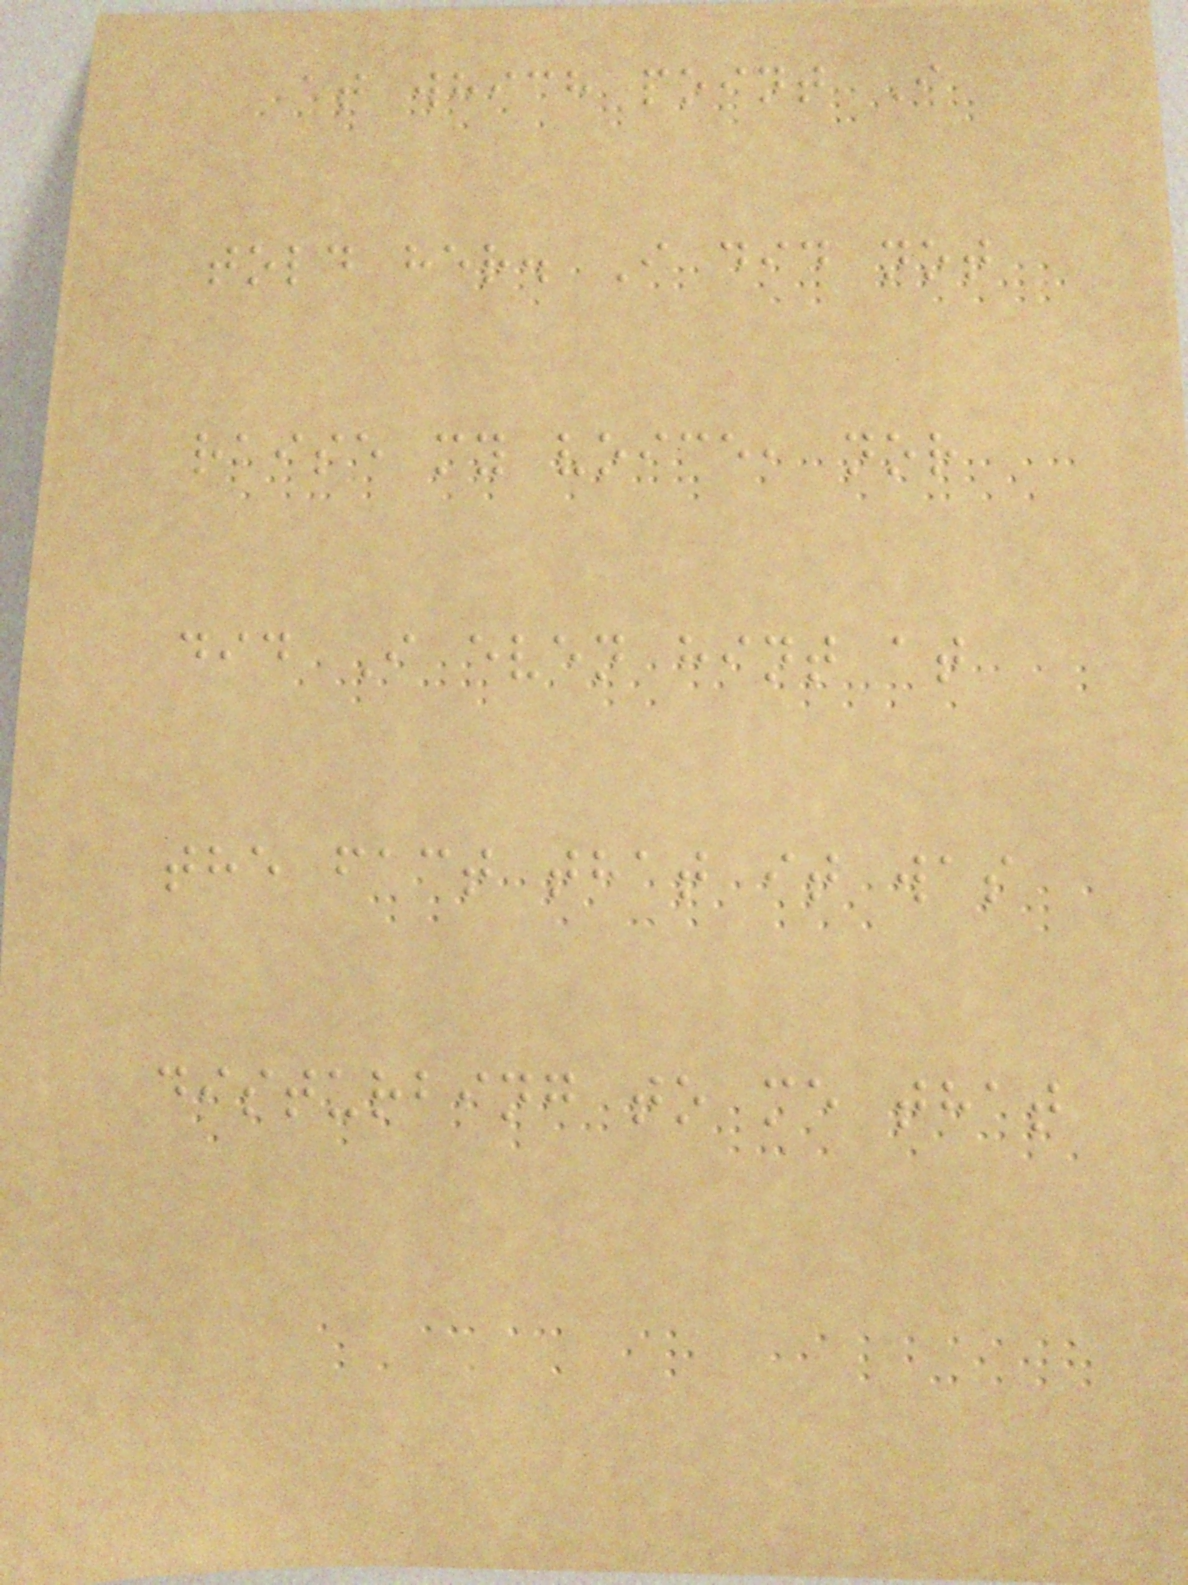at which point I
told her. I did not
raise my voice, nor
did I even hint at
the fact that it was
disturbing to me that
